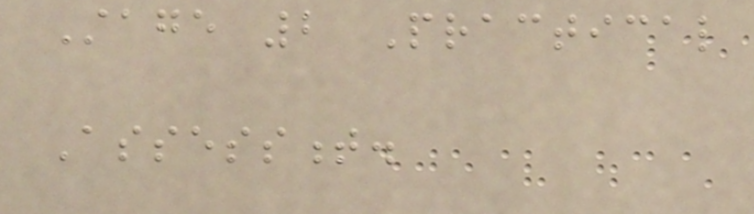Stage 2 Practical
Assessment.
